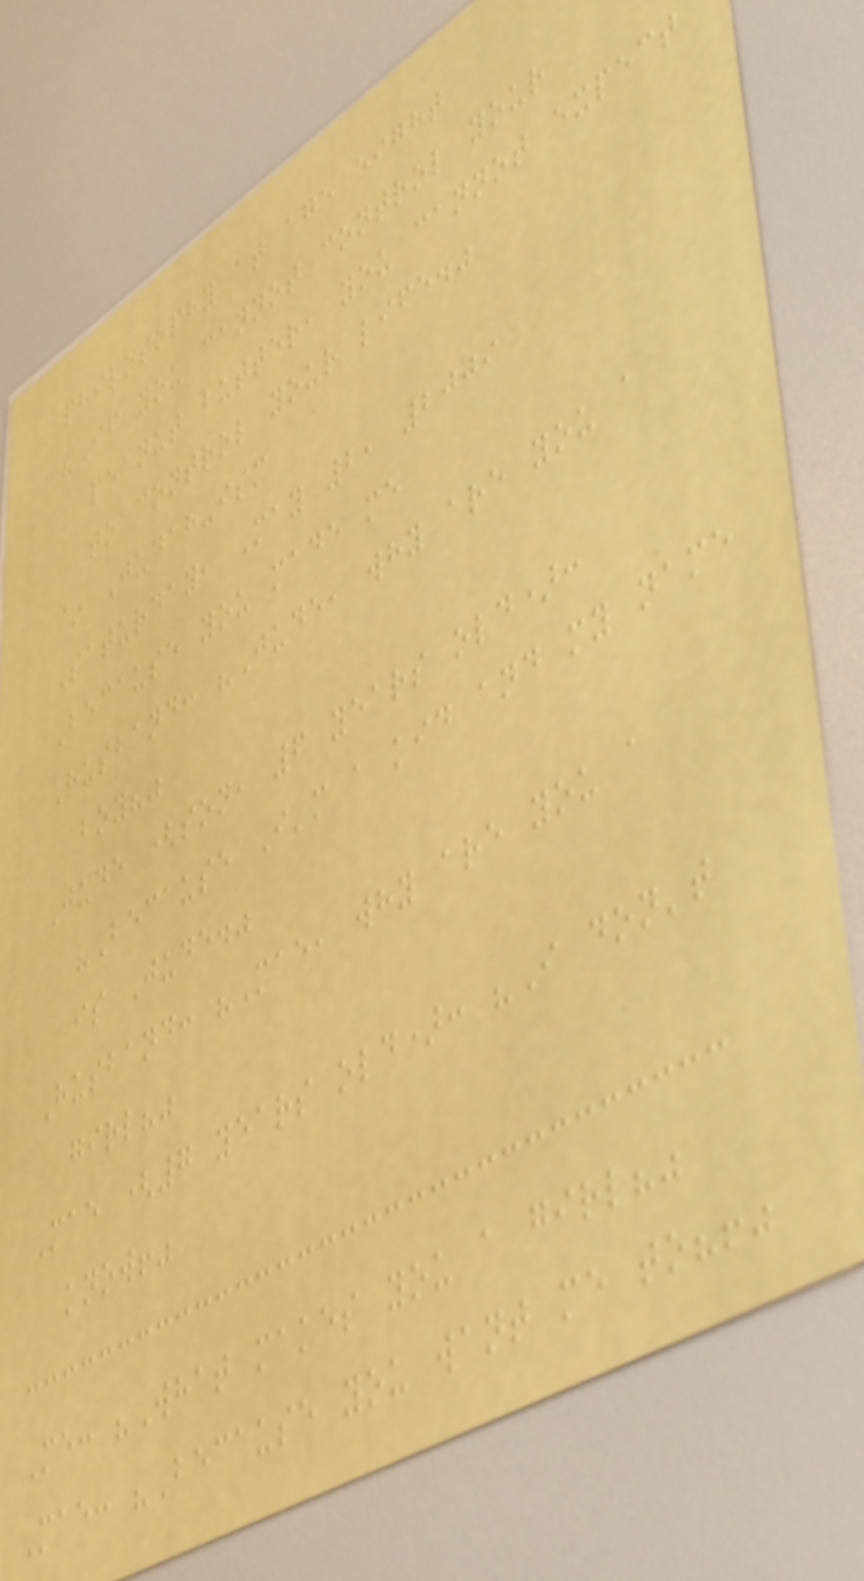philosophy at age eight
"If you cannot control your
peanut butter, you cannot expect
to control your life."
~ Judah-ism
Saturday, May 2, 2009
Because you made me
Husband: "Jude, why are you a
boy?"
Jude (son, 6 years old):
"Because I'm a kid and my name
is Jude."
Husband: "Mae, why are you a
girl?"
Mae (7 years old): "I don't
know!"
Me: "What makes you a girl?"
Mae: "Because you want me to?!"
